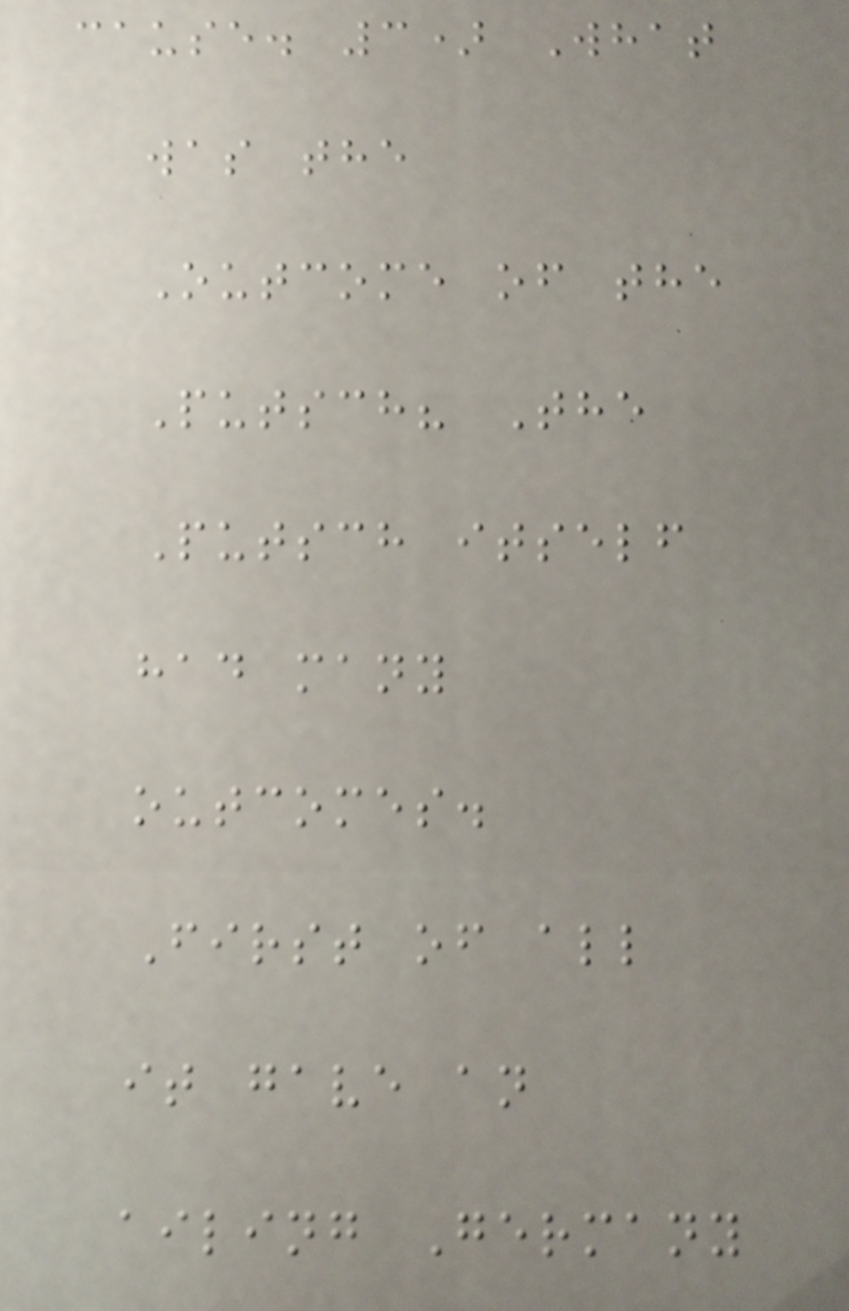cause. 3) What
was the
Outcome of the
Putsch? The
Putsch itself
had many
outcomes.
First of all
it gave an
ailing Germany
